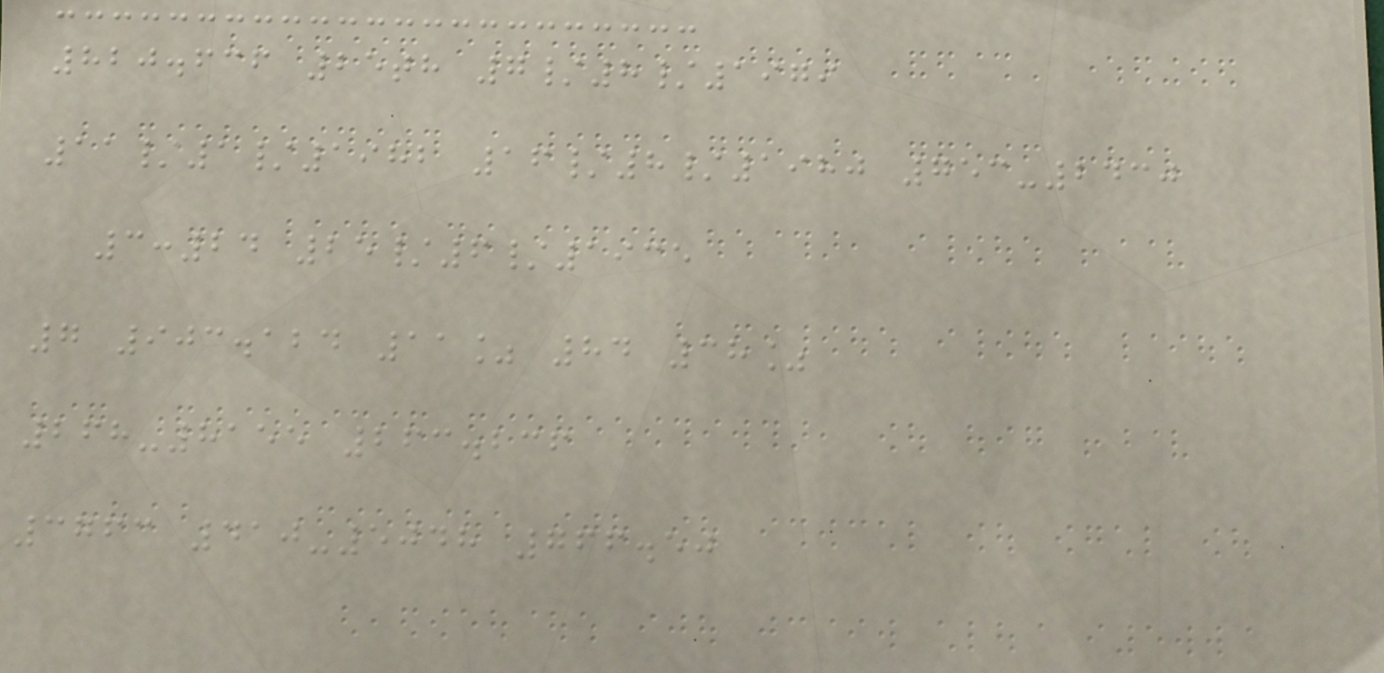820.636 25th 7/8/1979
11/1/1982 16/8/1980 753-2430
3:24 25/6/1935
7 903.124 11% 84 38%
268-8155 263.236
3763 410-5048 766.50
